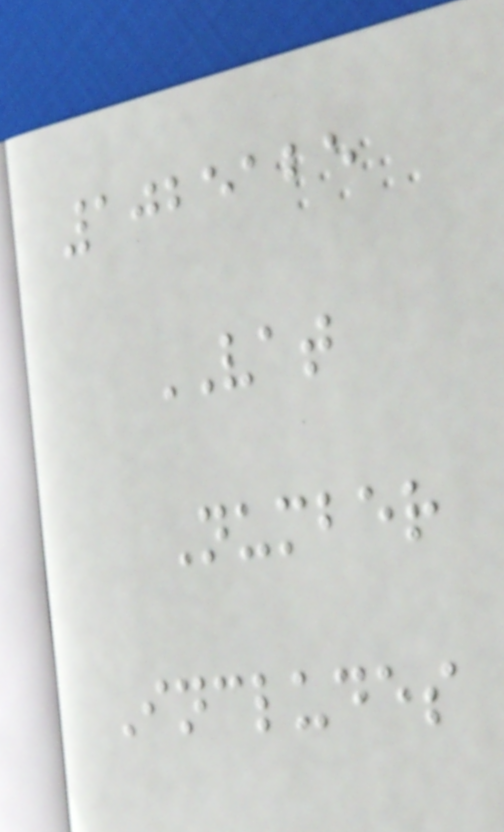1025125
VAT
Number
Includes
